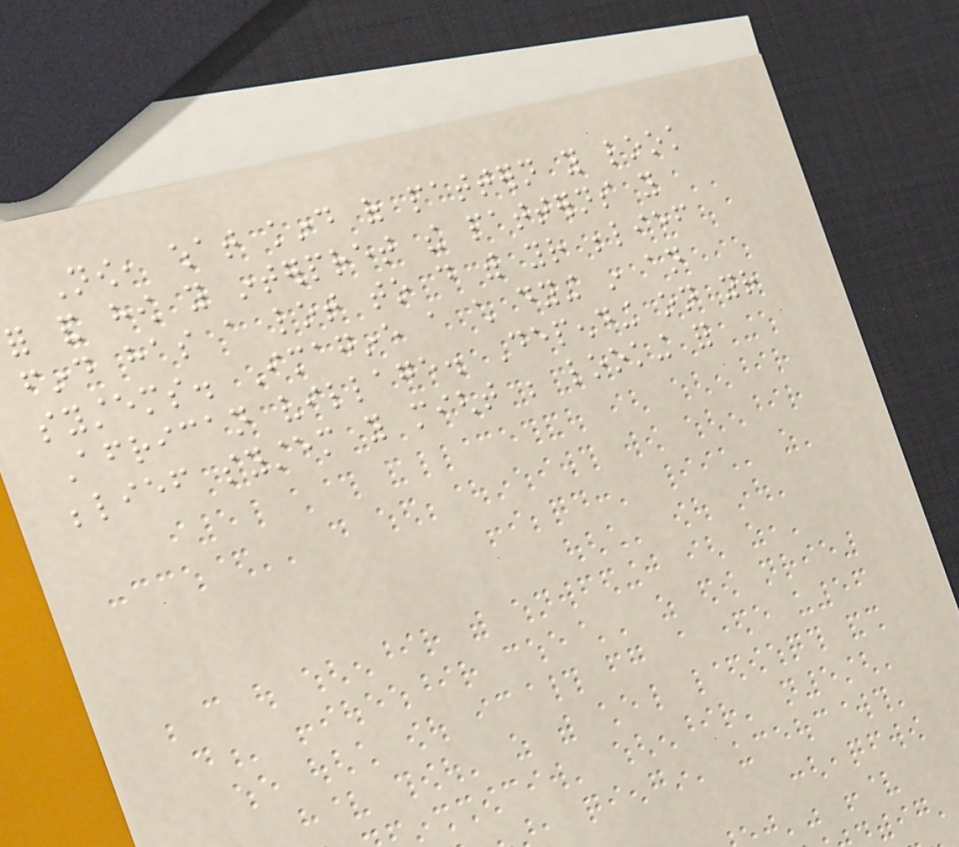Now, what kind of pattern you look
for and how you interpret the patterns you
find has a lot to do with your belief
systems. Imagine a child dying in an
African village. Depending on your
belief system you might be looking for
